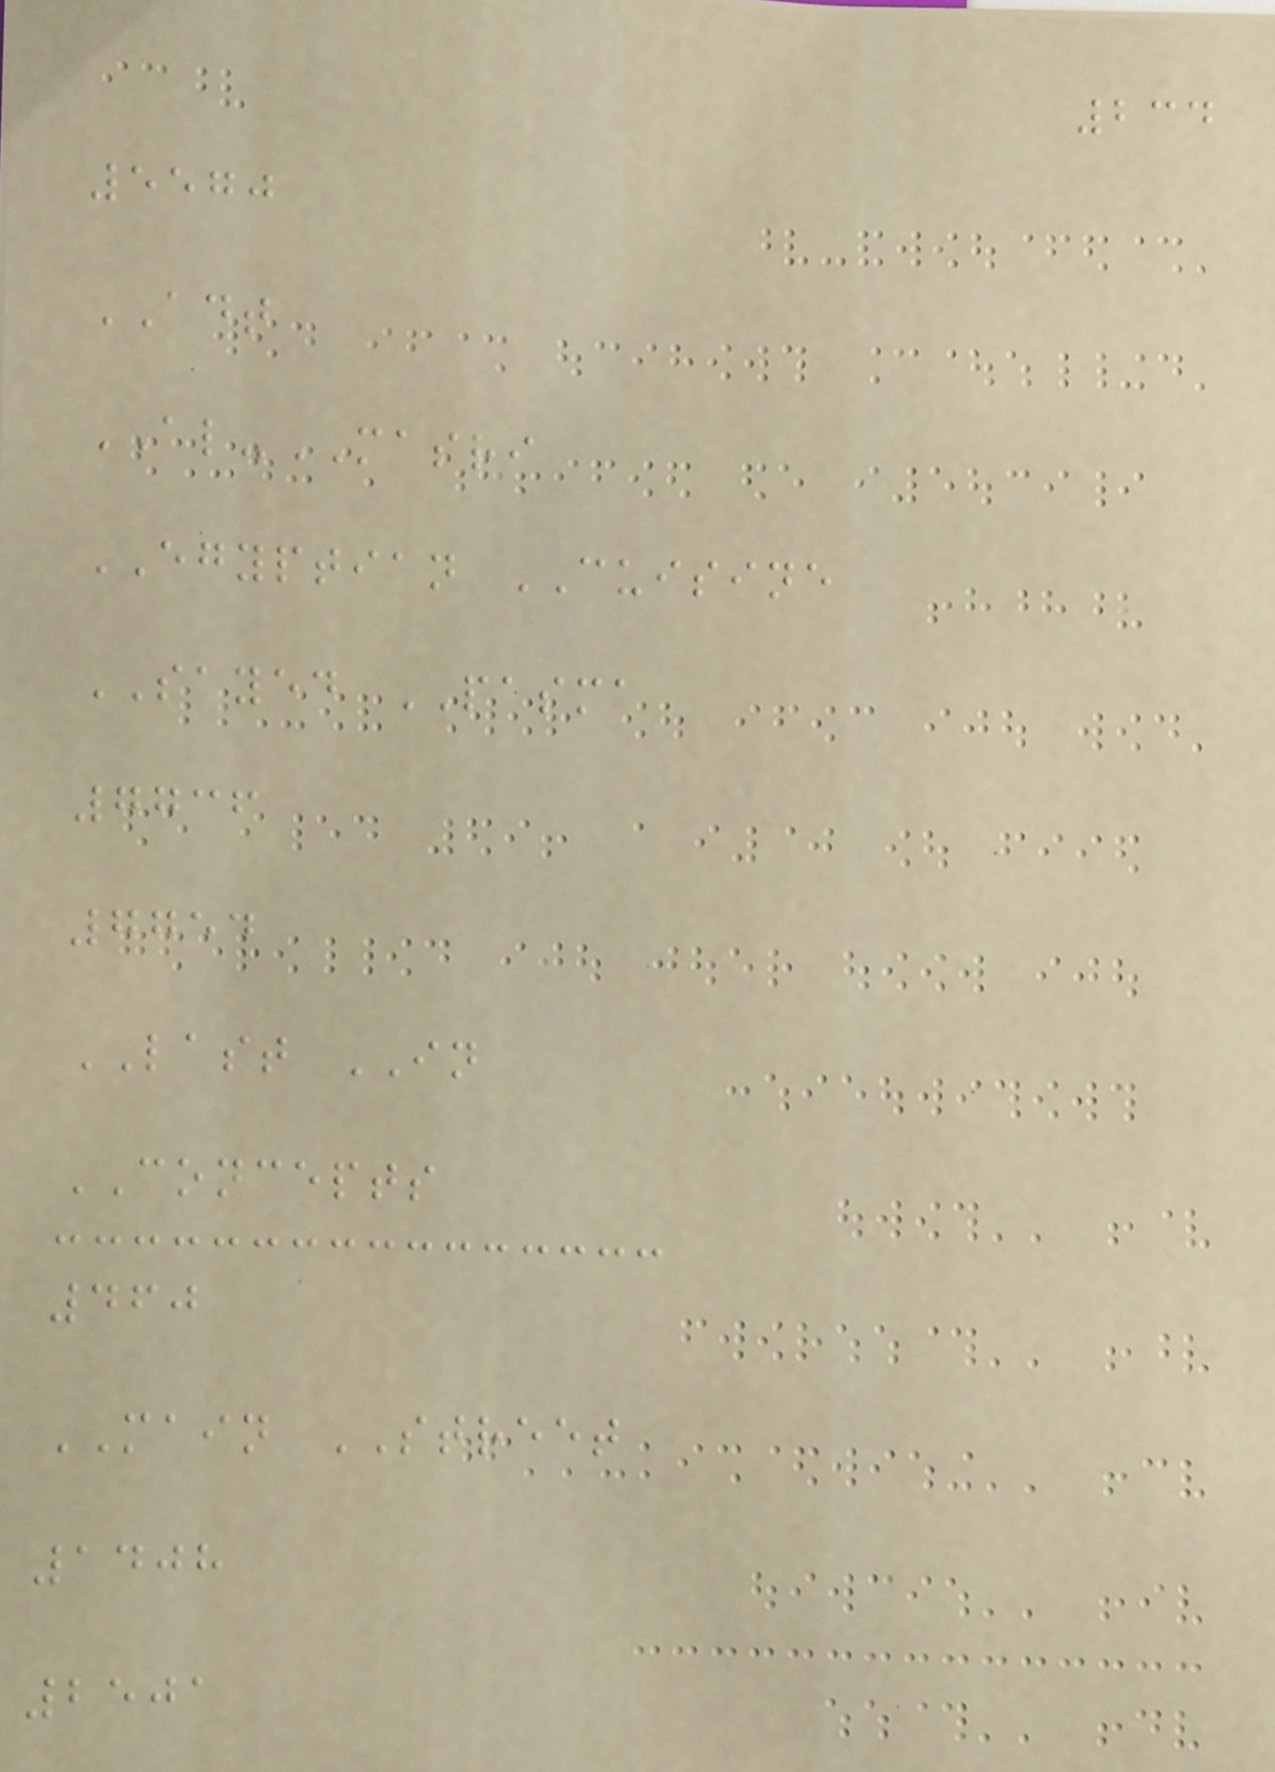234
5570
ADT
AL-MASRI
EGYPTIAN CUISINE
SAYED PASMA
7736
7754
LAST IN
CONCEPTS
460
MAIN STREET
1408
2501
